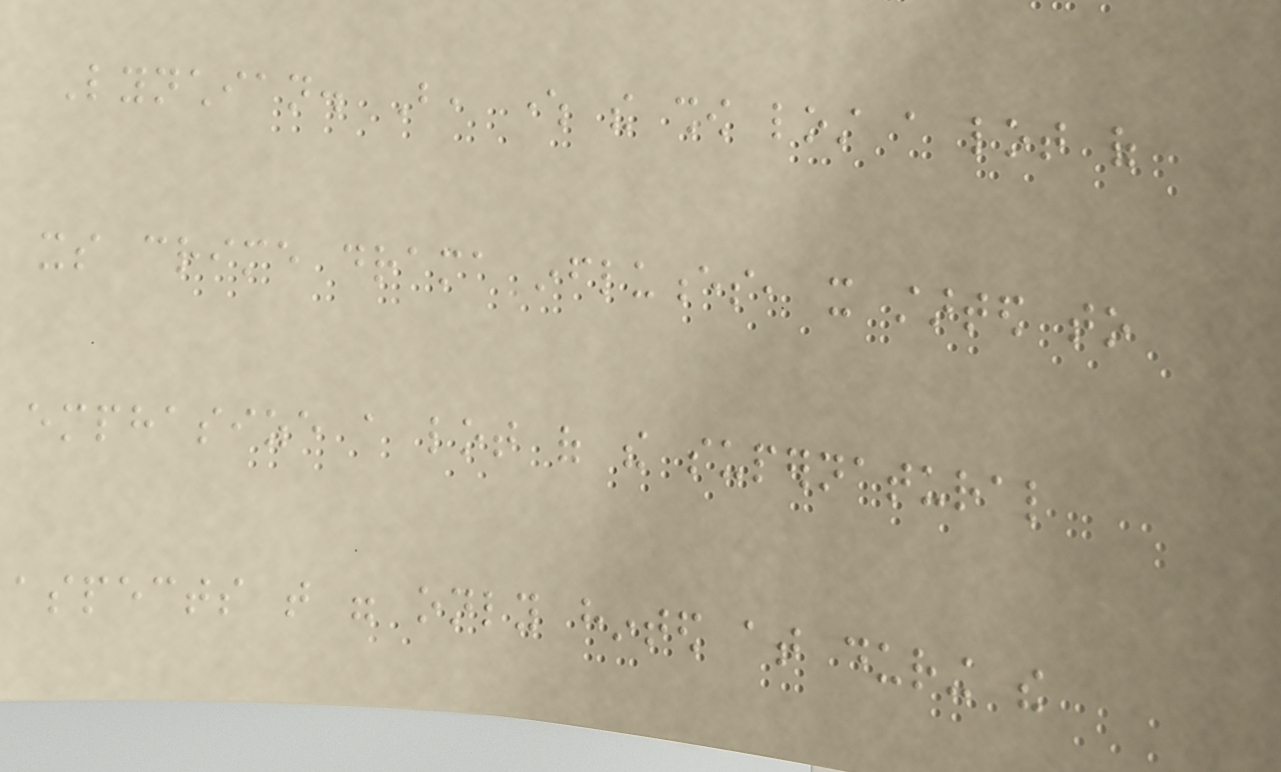Lynchian. But, where the show lost a lot of
its crime drama influences, it started to
emphasize a lot of the supernatural
aspects that were only hinted at during the
